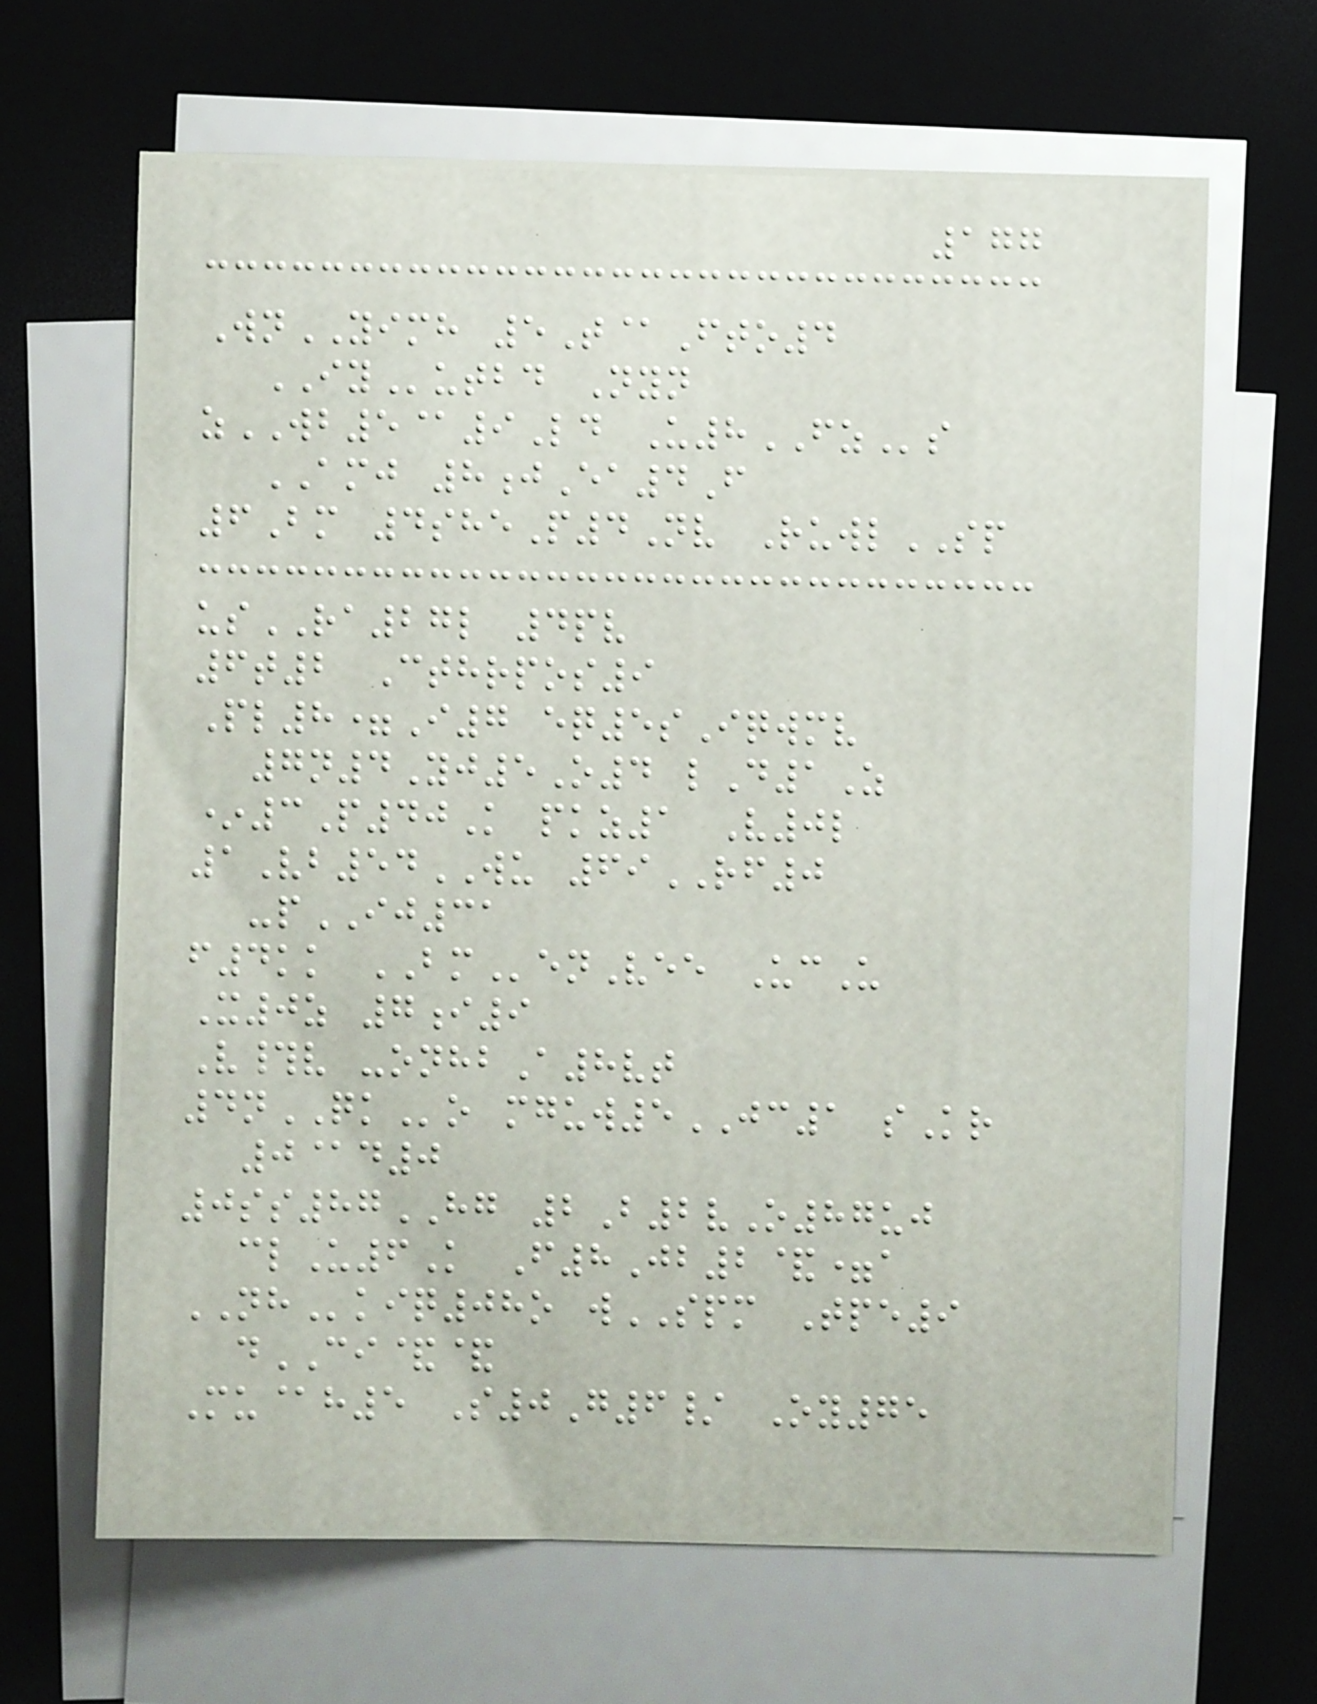177
WnYIMH 5T@Fto4
IYutbd Nyn
zWB5@9Ld U8FZs
AMJ 8jEa4F
6Bm 4sheP4Nv RuwlSP
usRA27l 4pv
6t2 Cthrpos9
Pl8=I7 eq5sIqwmv
7n4Yj5O4 lD1Z
*3P40K pkz1 V0l
1Vb54WU 69RF0
-pIJ31
f4kk BMenVee UcU
X0z 7i9
V#v -onhbA8vt
4nQKo mguw5JC1 sKr
0@d0
0ss87HG 2B2vO87uj
clU6K F8Jb2&=a
NHkiq08o wSPM Tpe9
dCI&&
Mu@h5 S0G6/ Oy75
